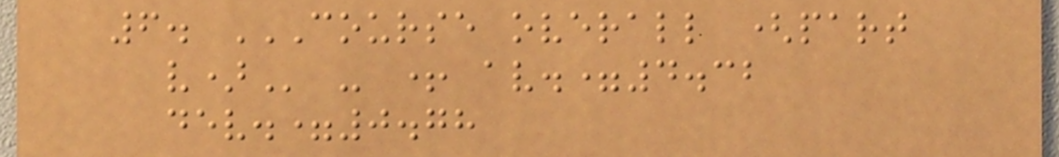6. COURSE OVERALL (PART
V) - + av.=4.32
dev.=0.78
